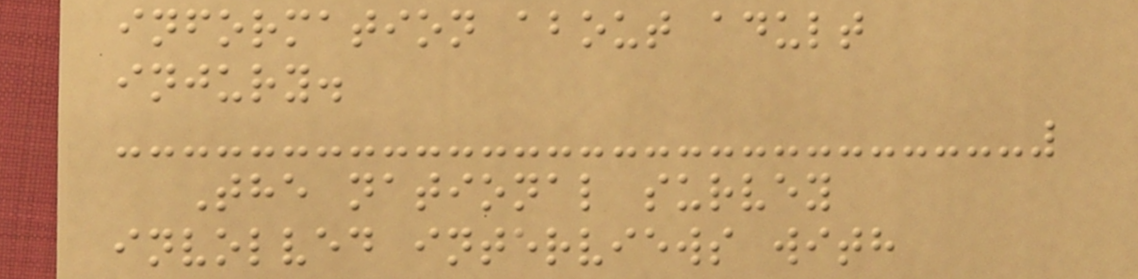information about adult
injury.
The national survey
involved interviews with
